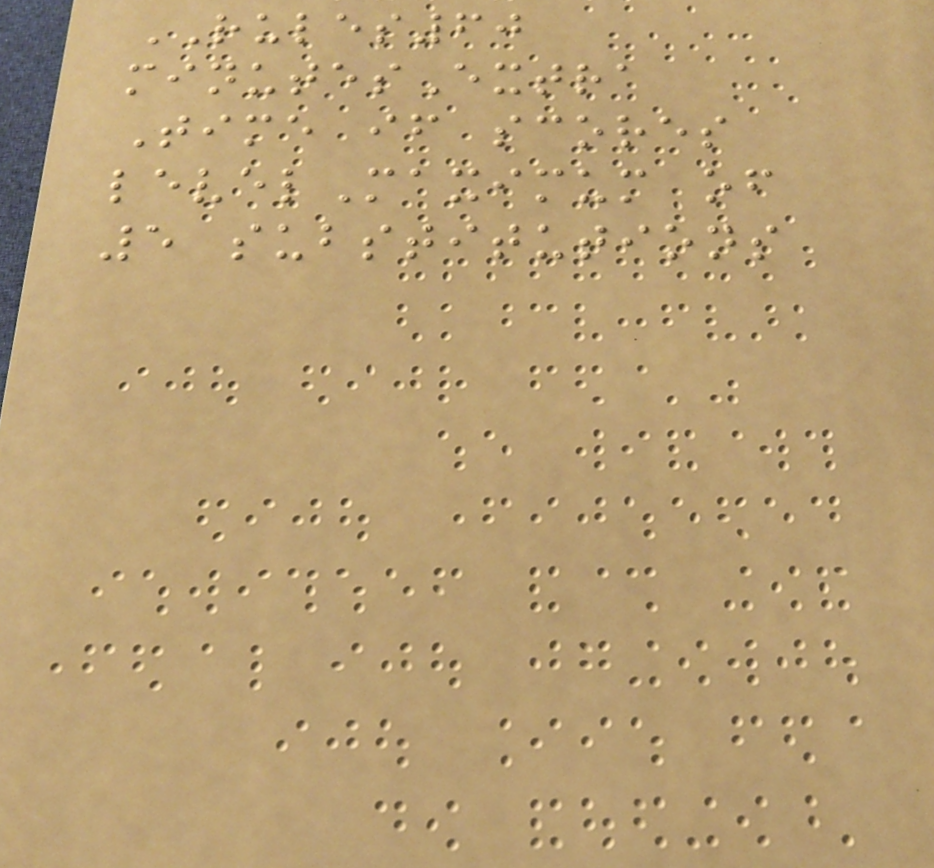RULES60
minutesExtra
Time if scores
levelMaximum of
5 substitutions
